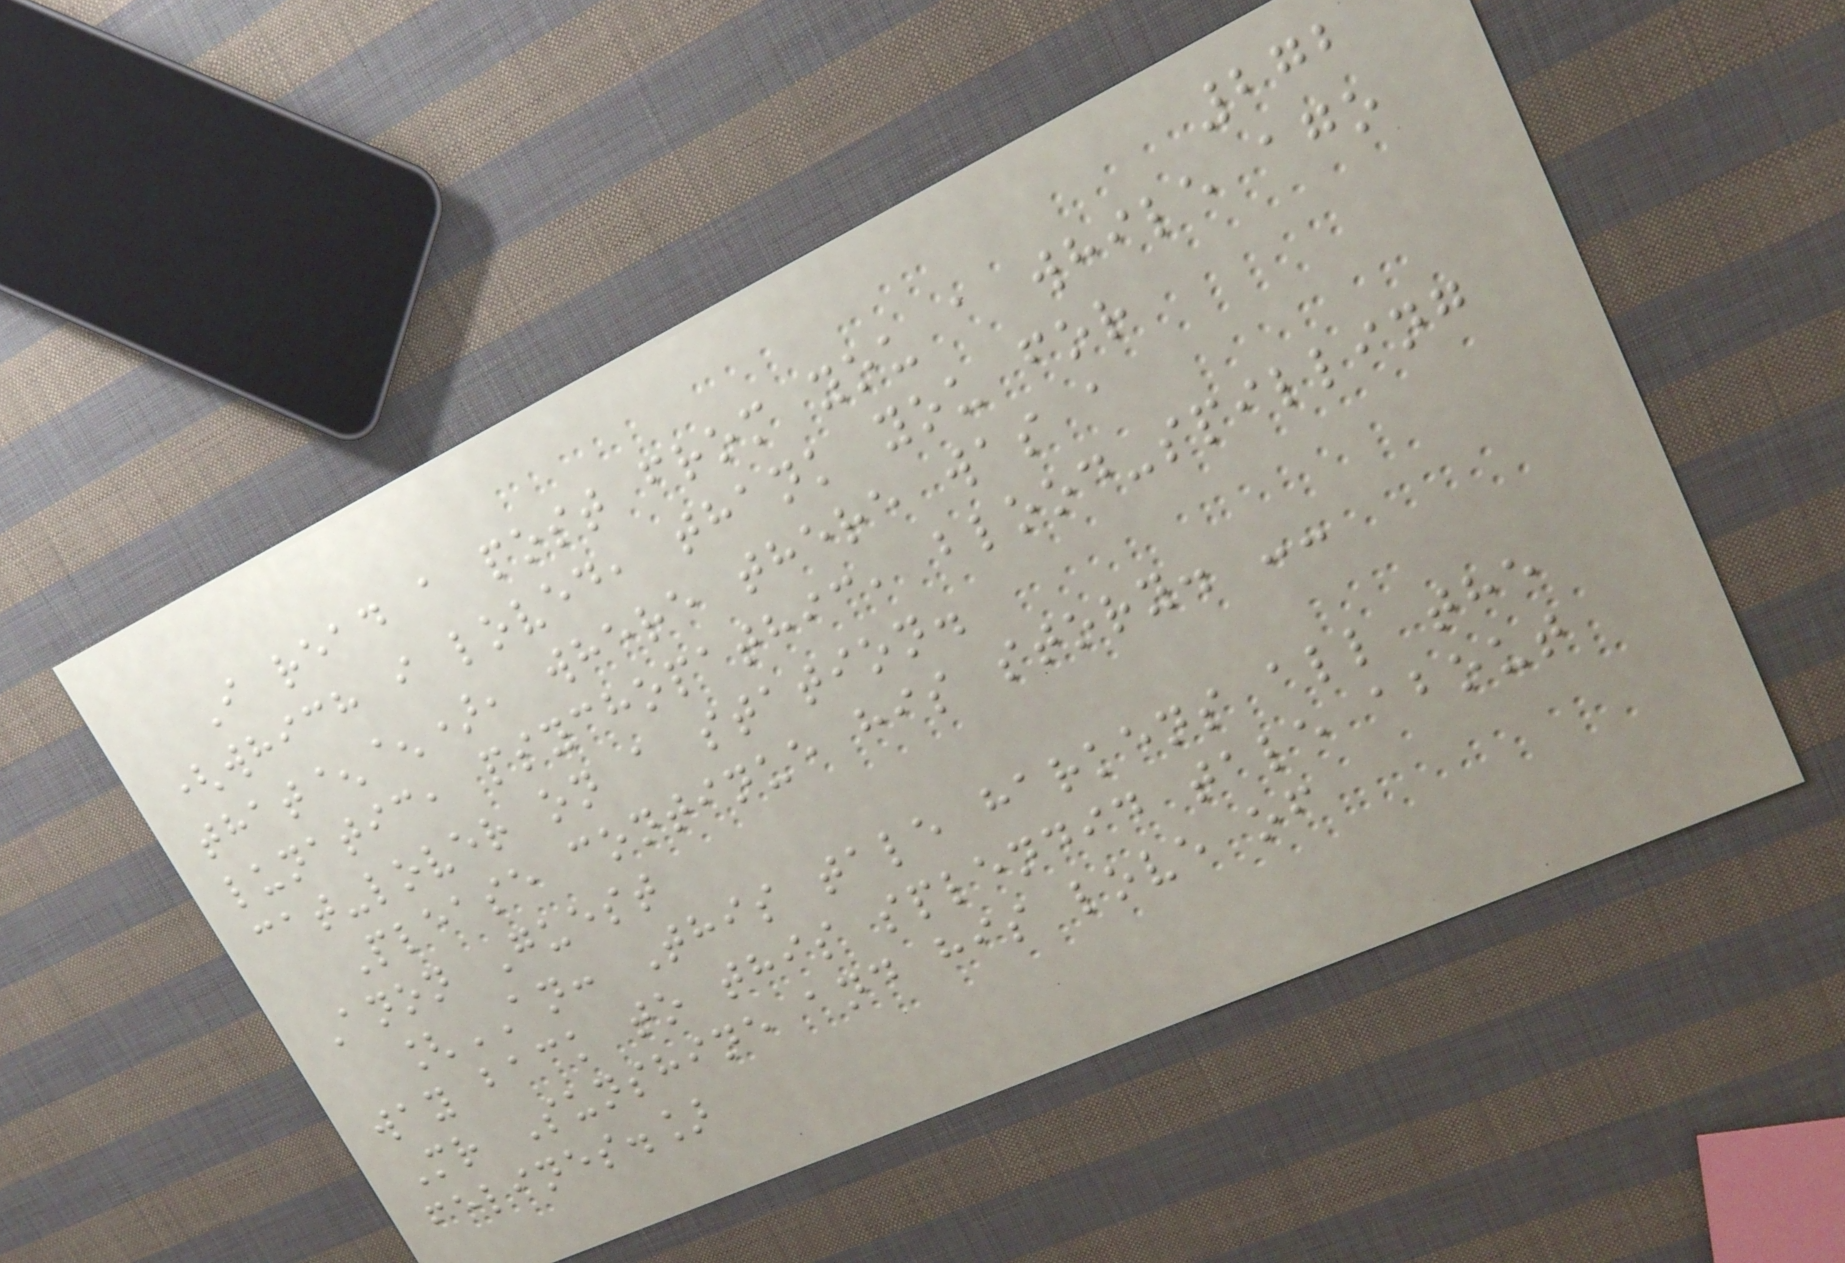272
I read a post from you a while ago
(which i loved, thank you for
that^^), where there was a
lunatic, psychopathic, blood-spilling
cat-lover on a station.
Please continue his story. --
Anon Guest
[AN: This tale harkens all the
way back to this splendid tale about
Mr Sunshine and his love of
felines.]
